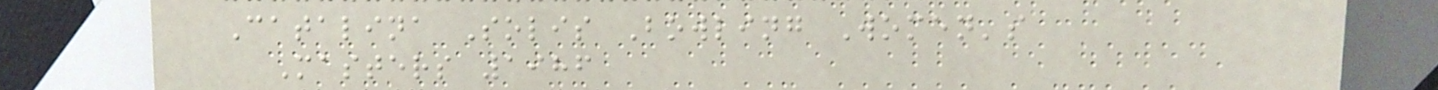Catalina Solis Bowling Women's
Masters 1986
